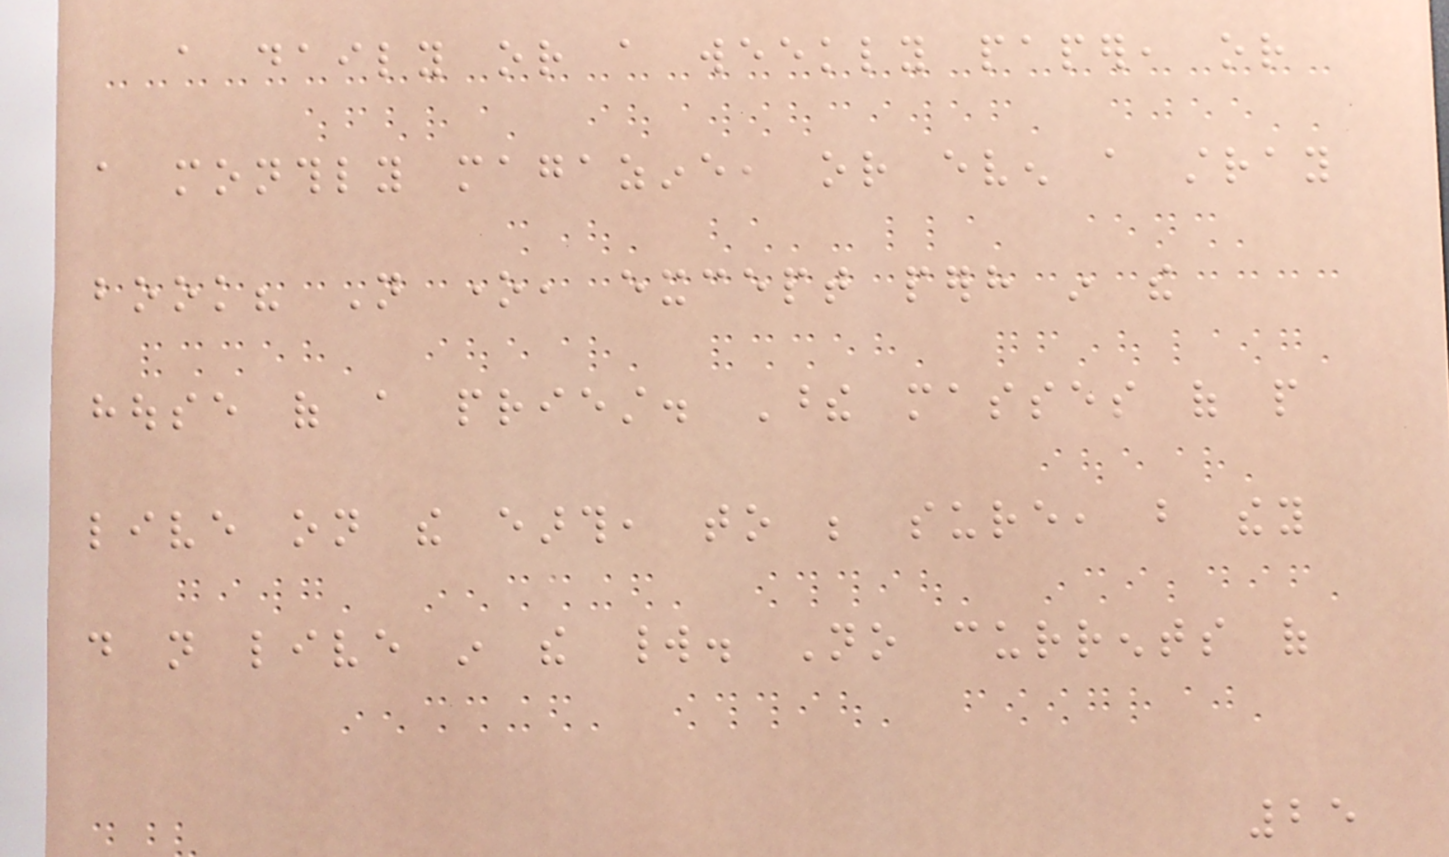a daily or a weekly paper, or
a monthly magazine, or even a stray
book? Not one, except perhaps in the
house of a priest. These masses of people
live on the earth, to be sure, but they
do not live in the world. No currents of
25
